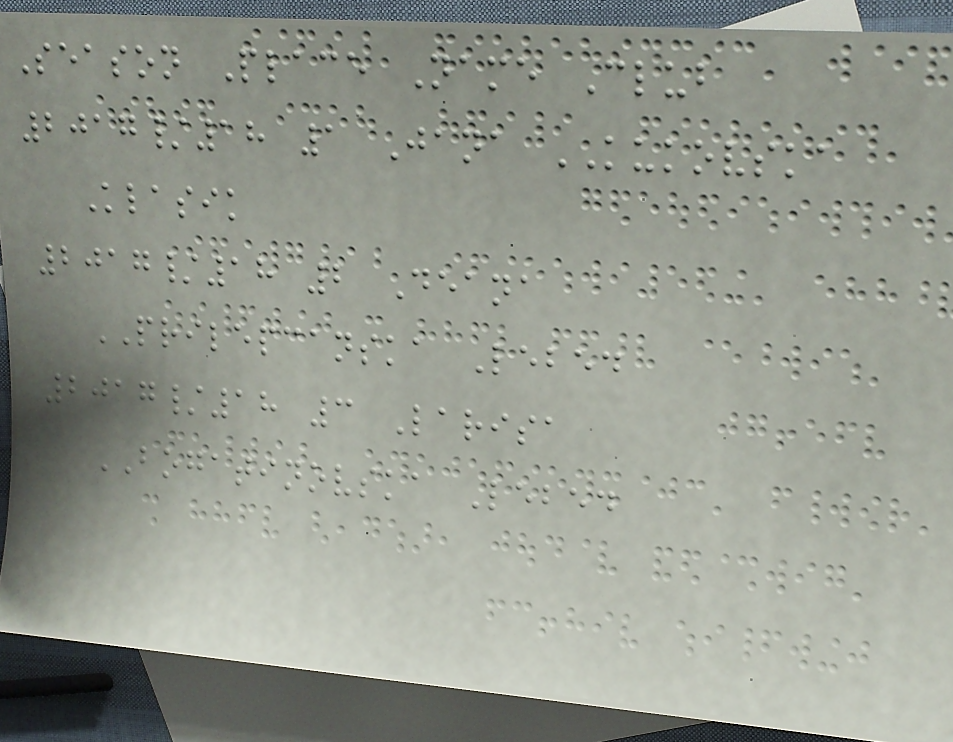Season Place Name Club
2017/18 1 Jana KUKOVSKA
Klasik
2017/18 2 Deana
PRILEPCANSKA Lebed
2017/18 3 Larisa
BOGATINOVSKA Lebed
